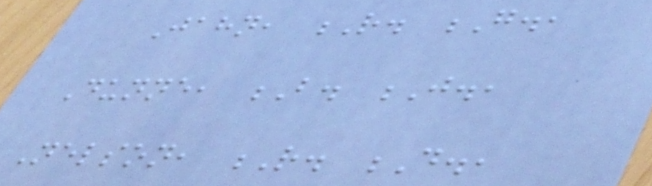Jahn, R. G.,
Dunne, B. J.,
Nelson, R. D.,
